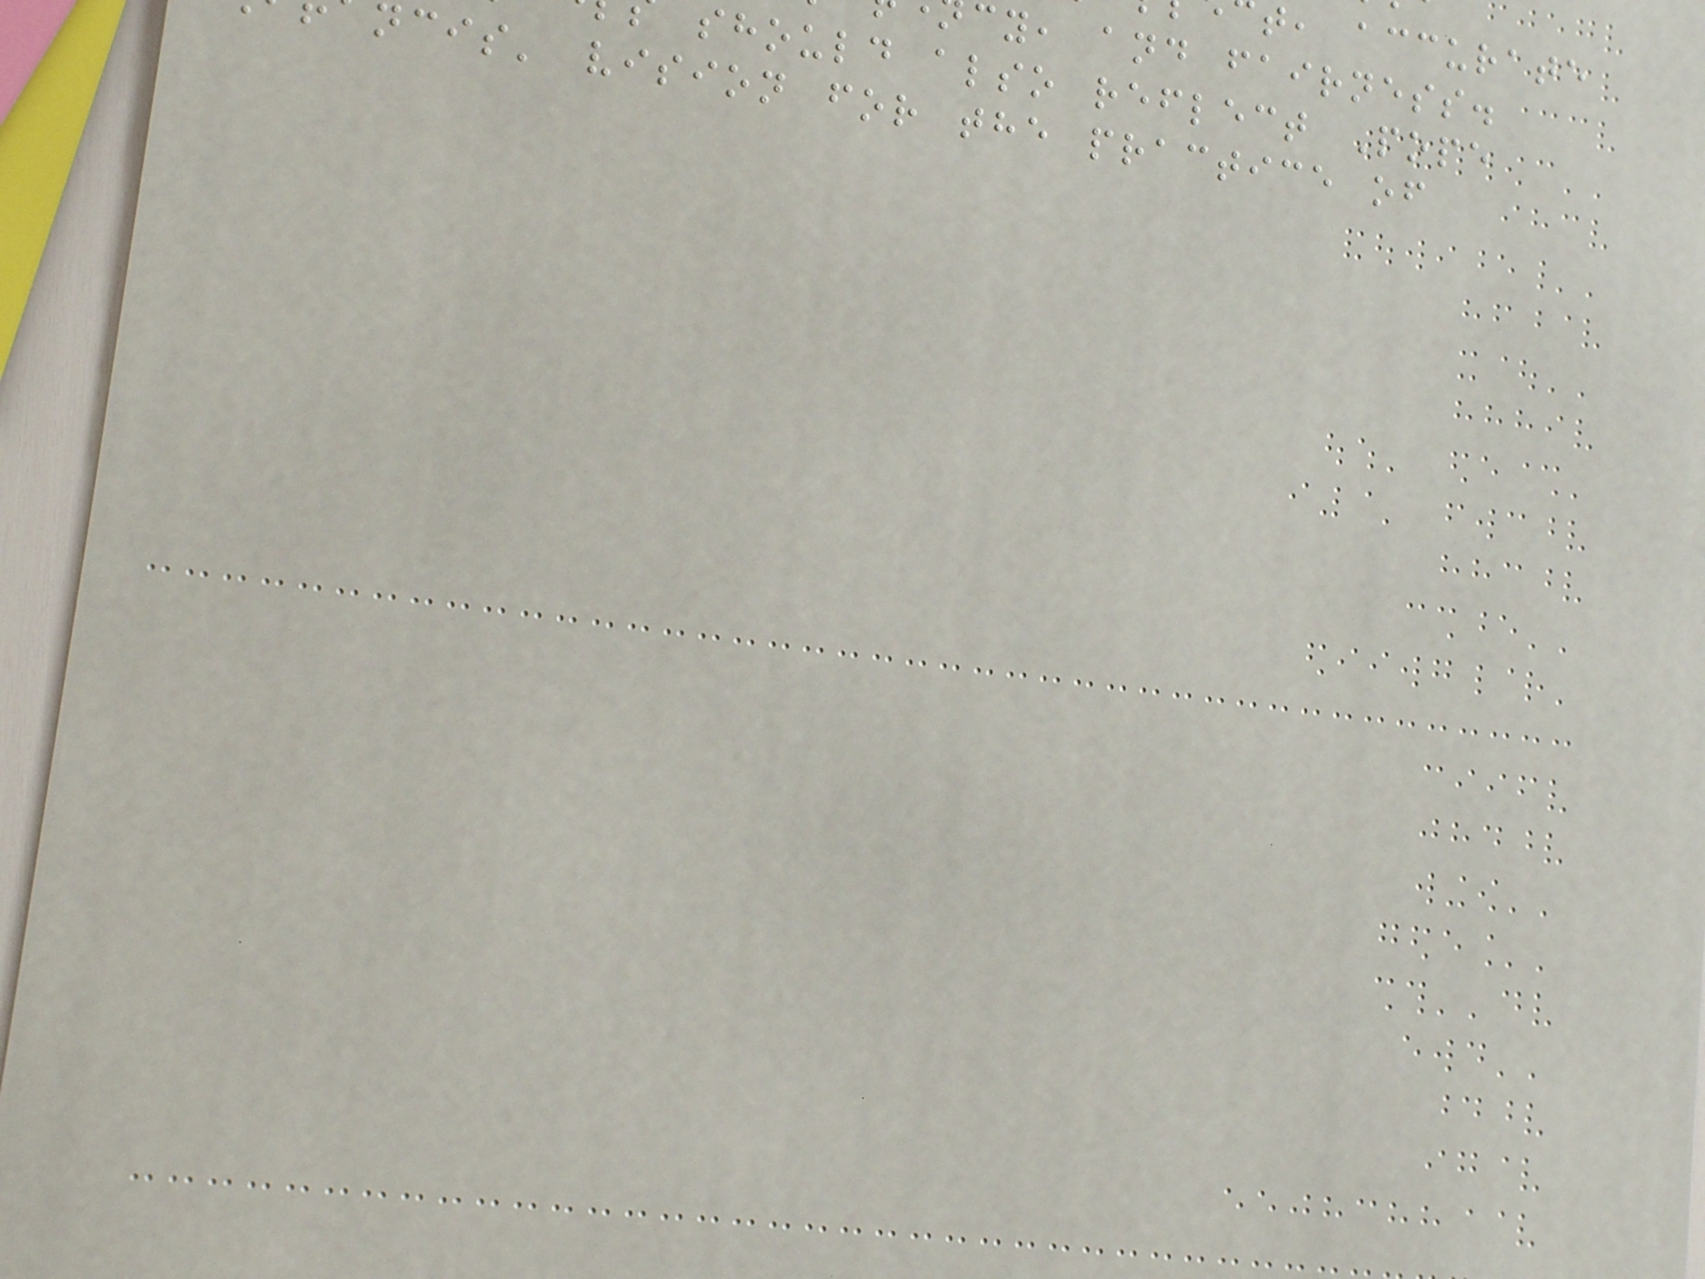t, accurate
cy, and fairness.
should also reflect Pope
ncis' vision for the practice of
